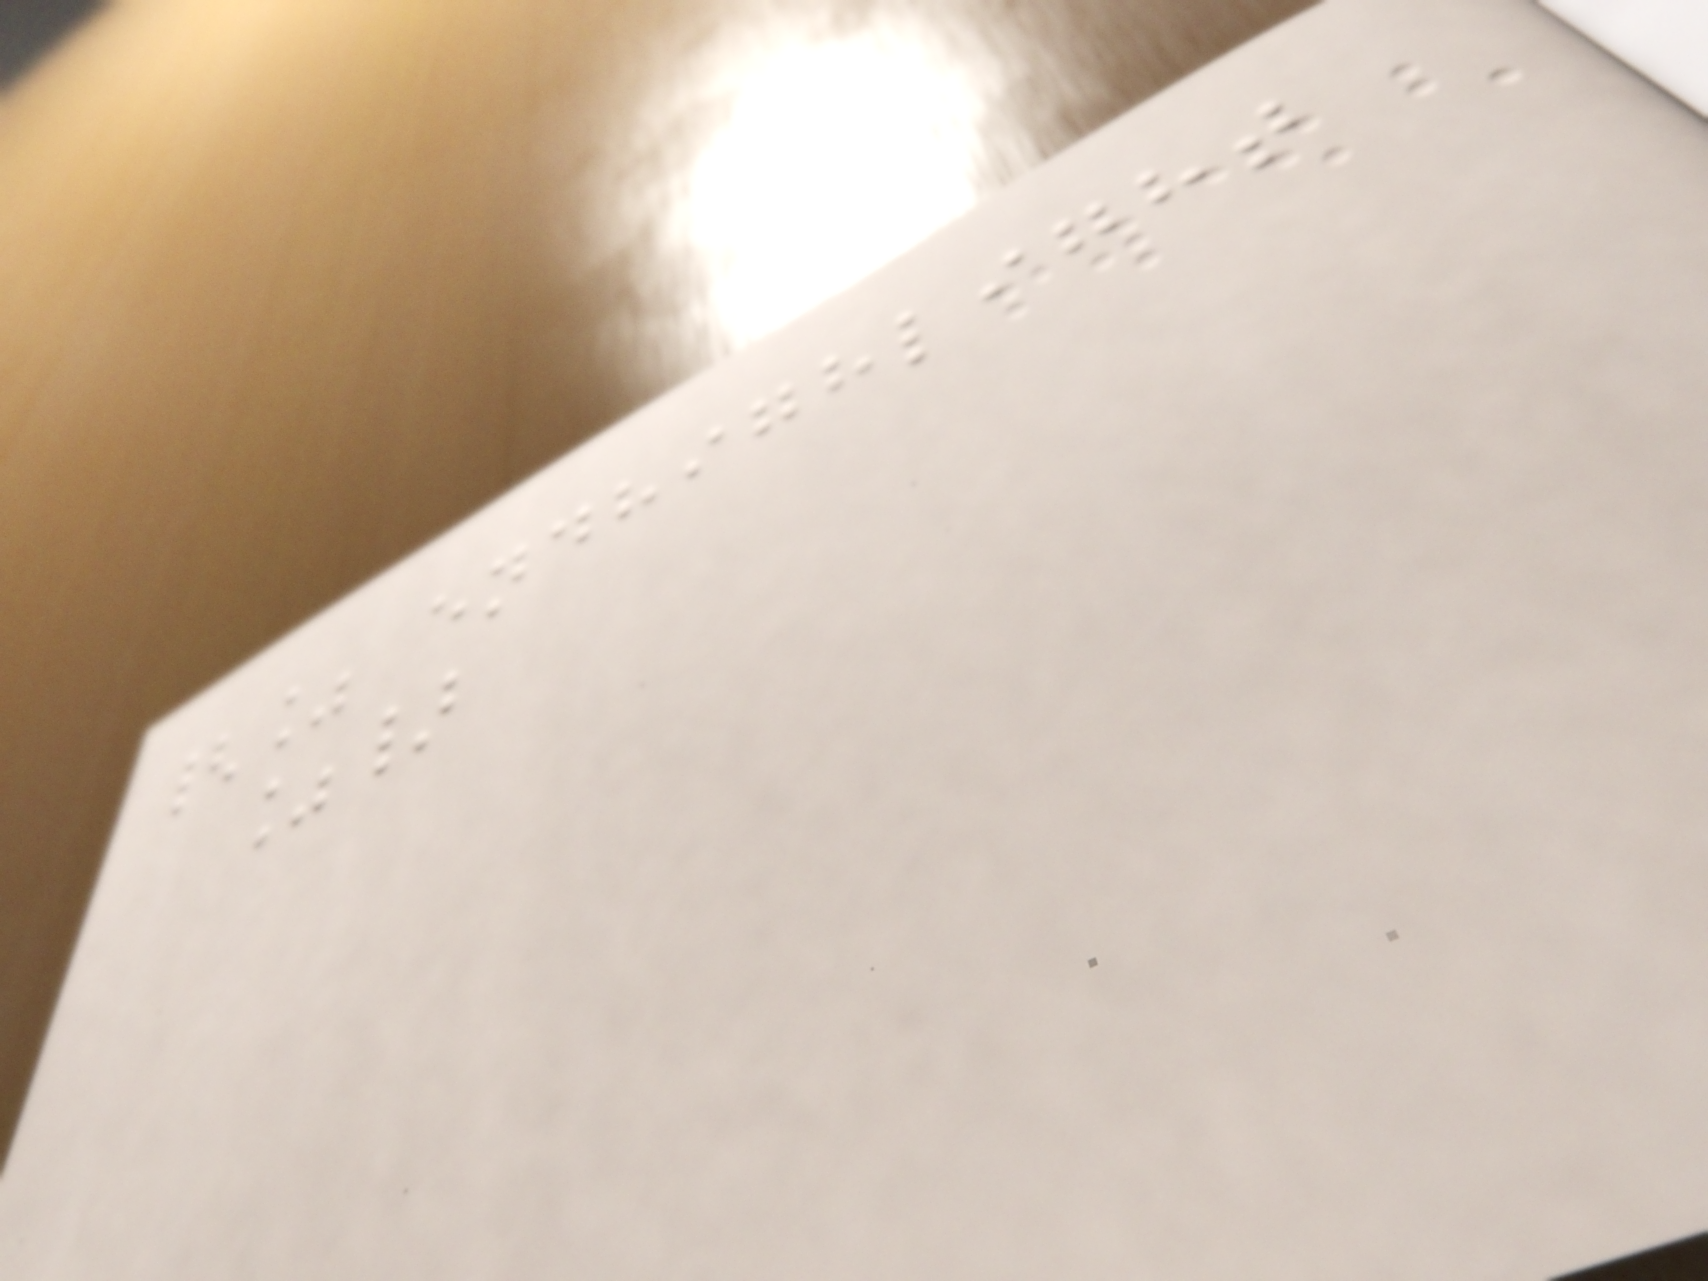{% endhighlight
%}
